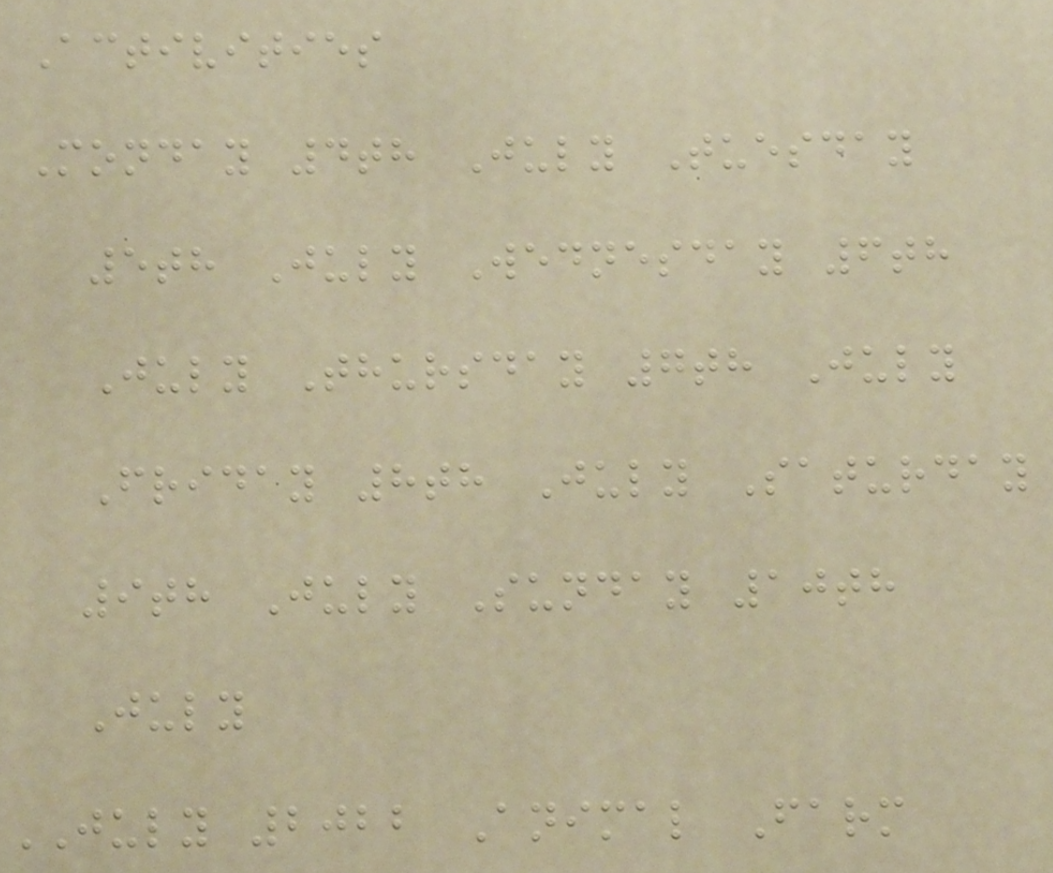Activities
Monday 4th July Tuesday
5th July Wednesday 6th
July Thursday 7th July
Friday 8th July Saturday
9th July Sunday 10th
July
JULY 2022 Animal Farm
